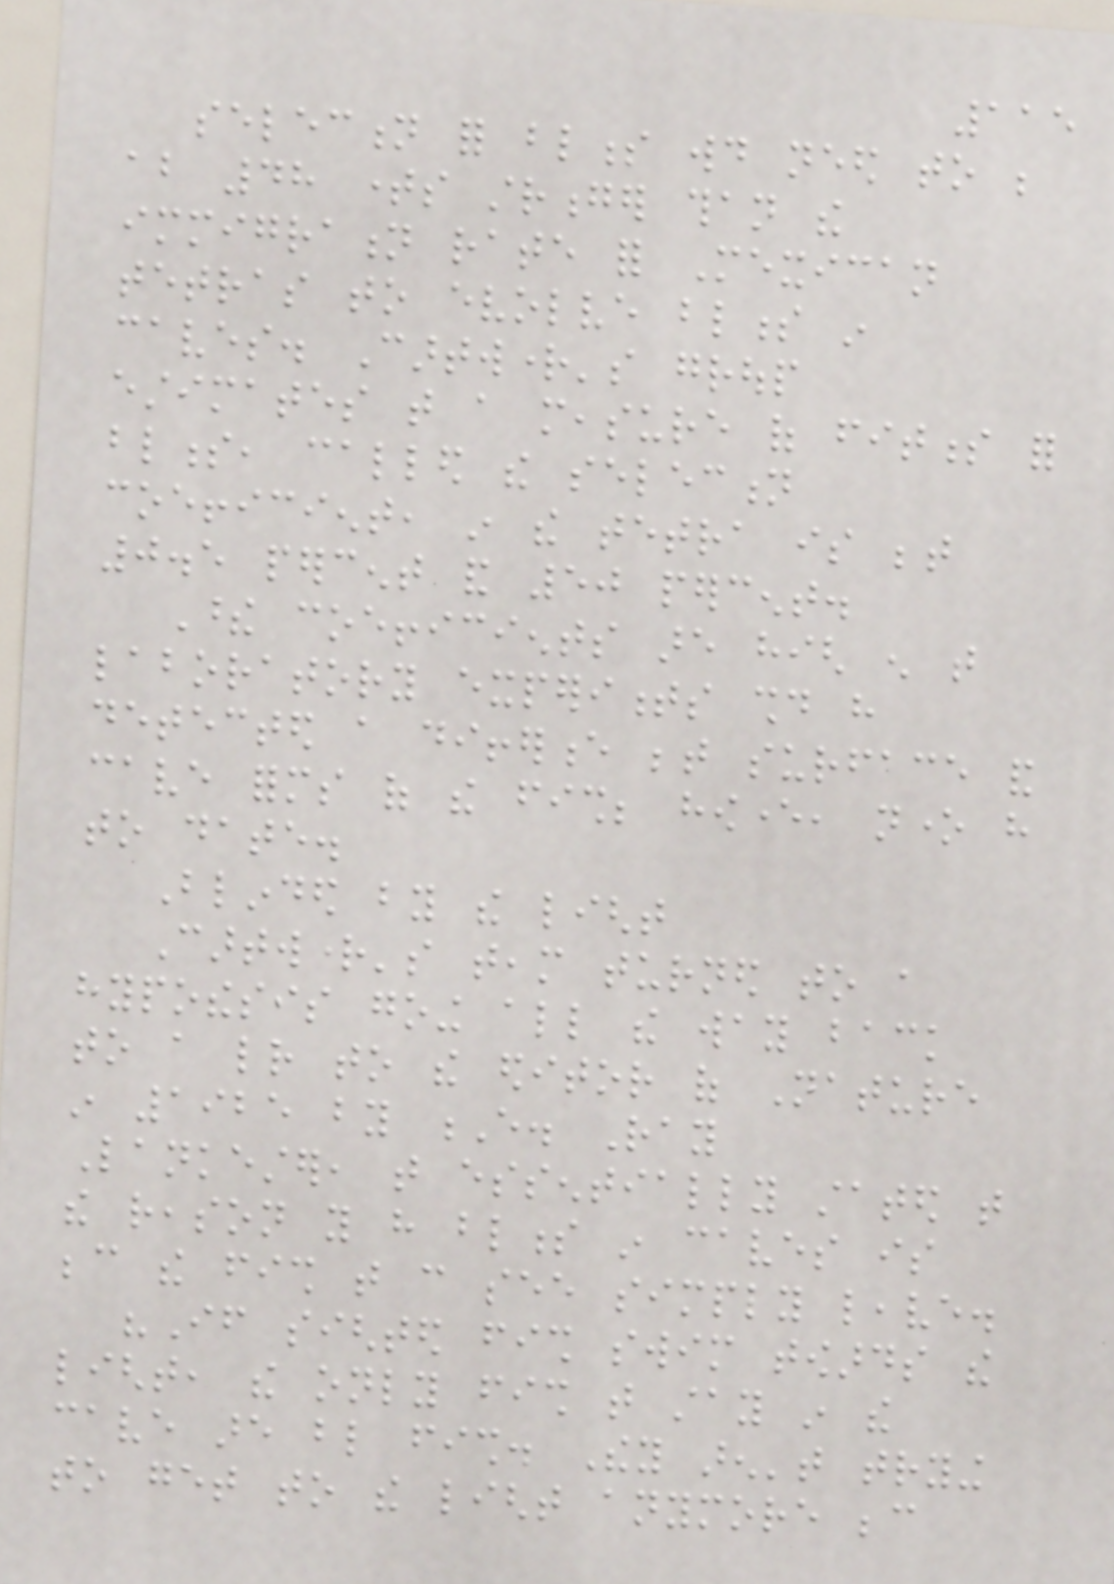115
selection for blindness would need to be
about 48 times stronger than the
immigration rate for Mexican
tetras to evolve blindness in
caves. Cartwright's group
estimates that a measure of fitness for
blindness, called the selection
coefficient, in the tetra is between
0.5 percent and 50 percent.
These coefficients are high enough that
laboratory experiments should have
detected a difference between surface and
cave forms of the fish; however, none have
to date.
Blinded by the light
Cartwright's team turned to a
hypothesis going all the way back
to a letter to the editor of Nature
in 1925 by E. Ray
Lankester, that essentially stated that
the reason you have blindness in caves is
because the fish that can see simply leave.
"If sighted fish swim towards the
light, the only fish that stay in the
cave are blind fish. They aren't trying
to get to the light anymore because
